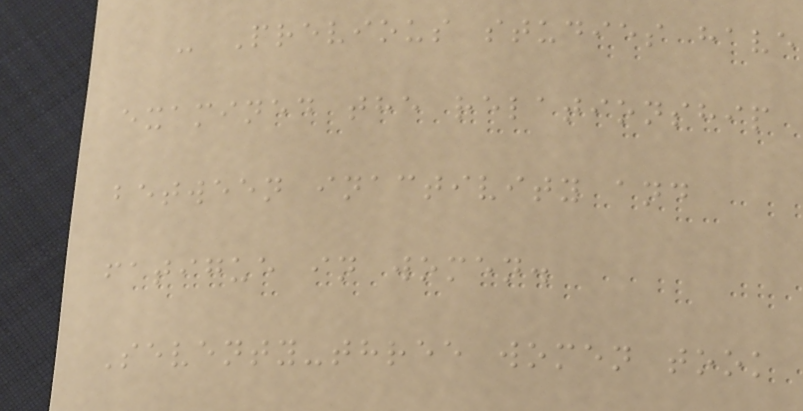- Previous studies have
examined the relationship
between inactivity and
fatigue in women.
Seventy-three women took
